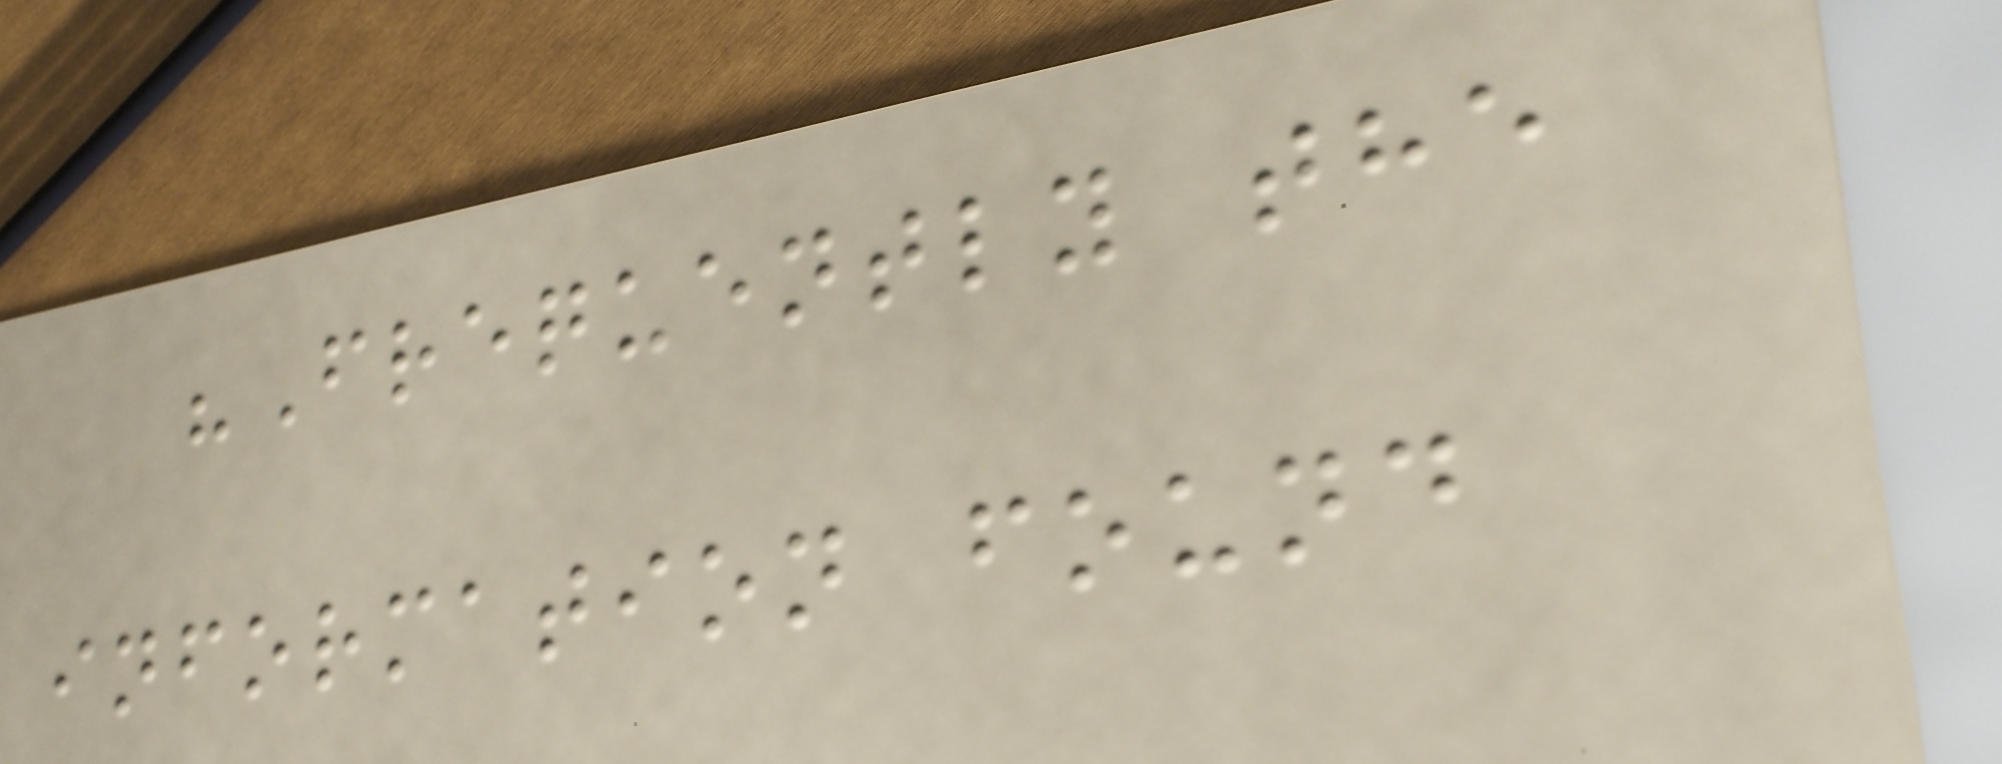"Frequently the
information found
